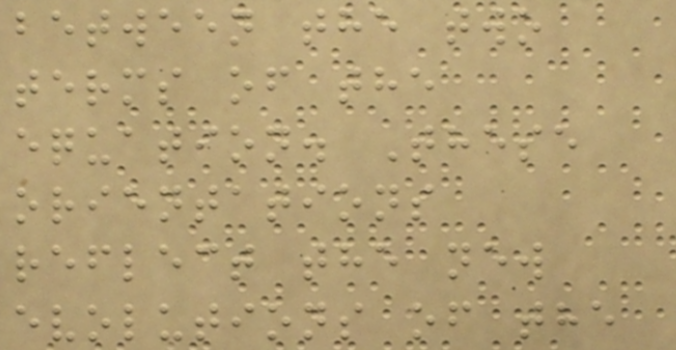between the two
terms of the
equation. These
orientations
reflect the new
evolutions of the
